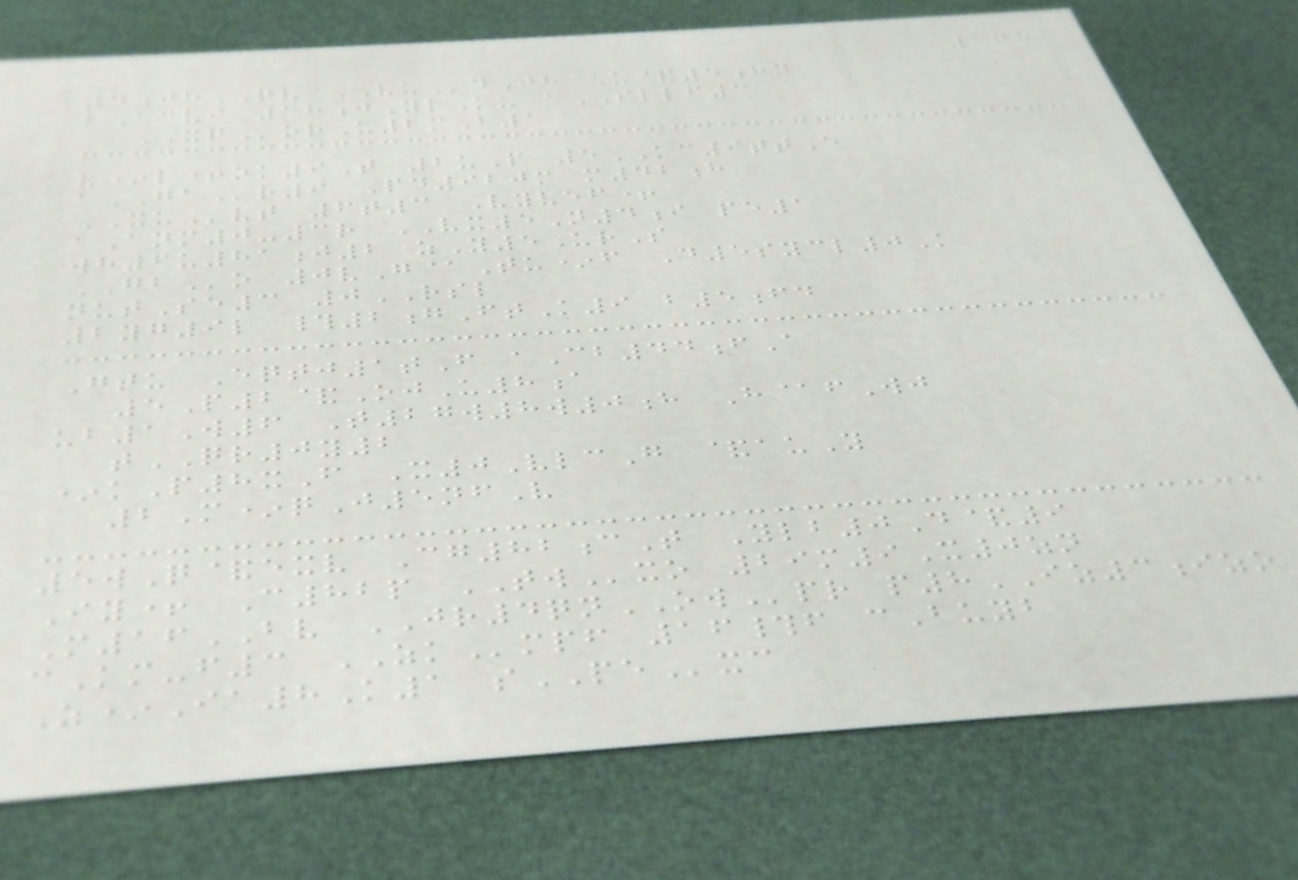178
4jhQV VUdJh U&5hn
bAcvi 38jYlKu aSLLF3
XQorU2mB1
v*l+ok9T 2uP 5KC9ttE
aGAr9 Pd920m m42h
XUvt 6t3 Vyvef+
aAnm0-3r VX5N4i pe1
wh6u81j2 zY5UrS
GBo 0vG@Tu*f D5sycl0K
nutSe3 0RSL
2yg9l #2gFtK9 b5fd
Gtu Eqtj1tF aCb44fA
5P2&OjU8a
ub1W6 T27w8w0h H@fWj
tQR0y2
*kP8xF X0VlcG &auY
2M*qJ5nfV
5wQ&exv Cg82cT Ylb0D&9
Iy+ C82p TWxo 29m9X0zn
M16BV JR4qnOWpr p8IZ3izo
cKm-f3 ZKmpf 16#f cBuyb
Z*Ia8K1 sPExc
